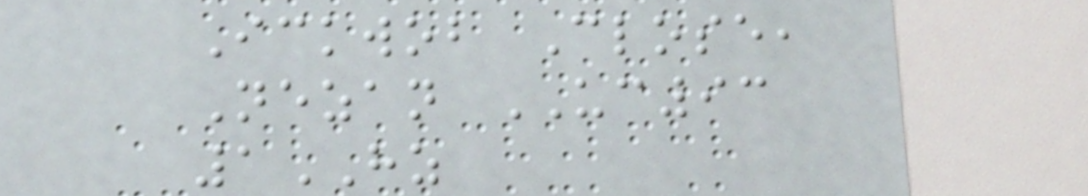Ickwob Close,
Nezan UC93
1HZ
